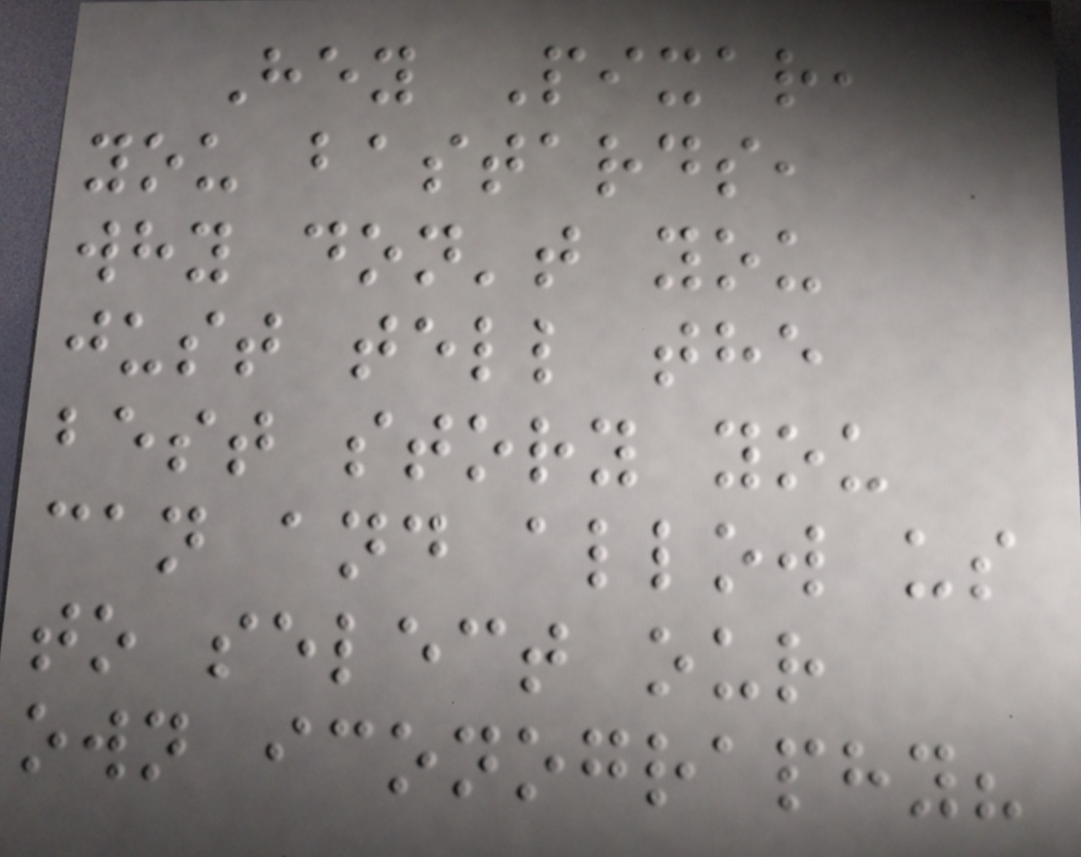Hey Pixar,
you bastards,
why don't you
just tell the
best story you
can and allow us
to select our
own iconography?
